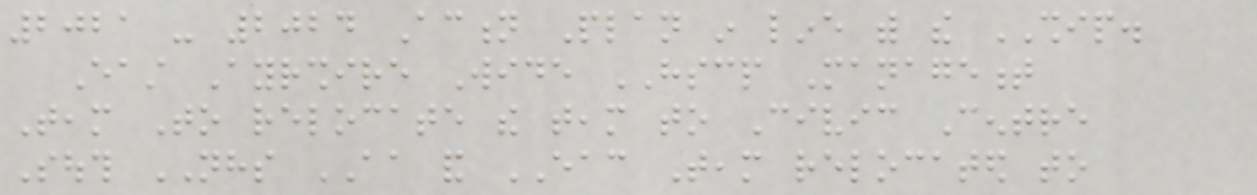2021 - 2024 Action Plan in line with the SHIP.
East Ayrshire Wide HSCP Management
Team To relocate the team to Civic Centre
South NHS AA and EAC Team relocated to
